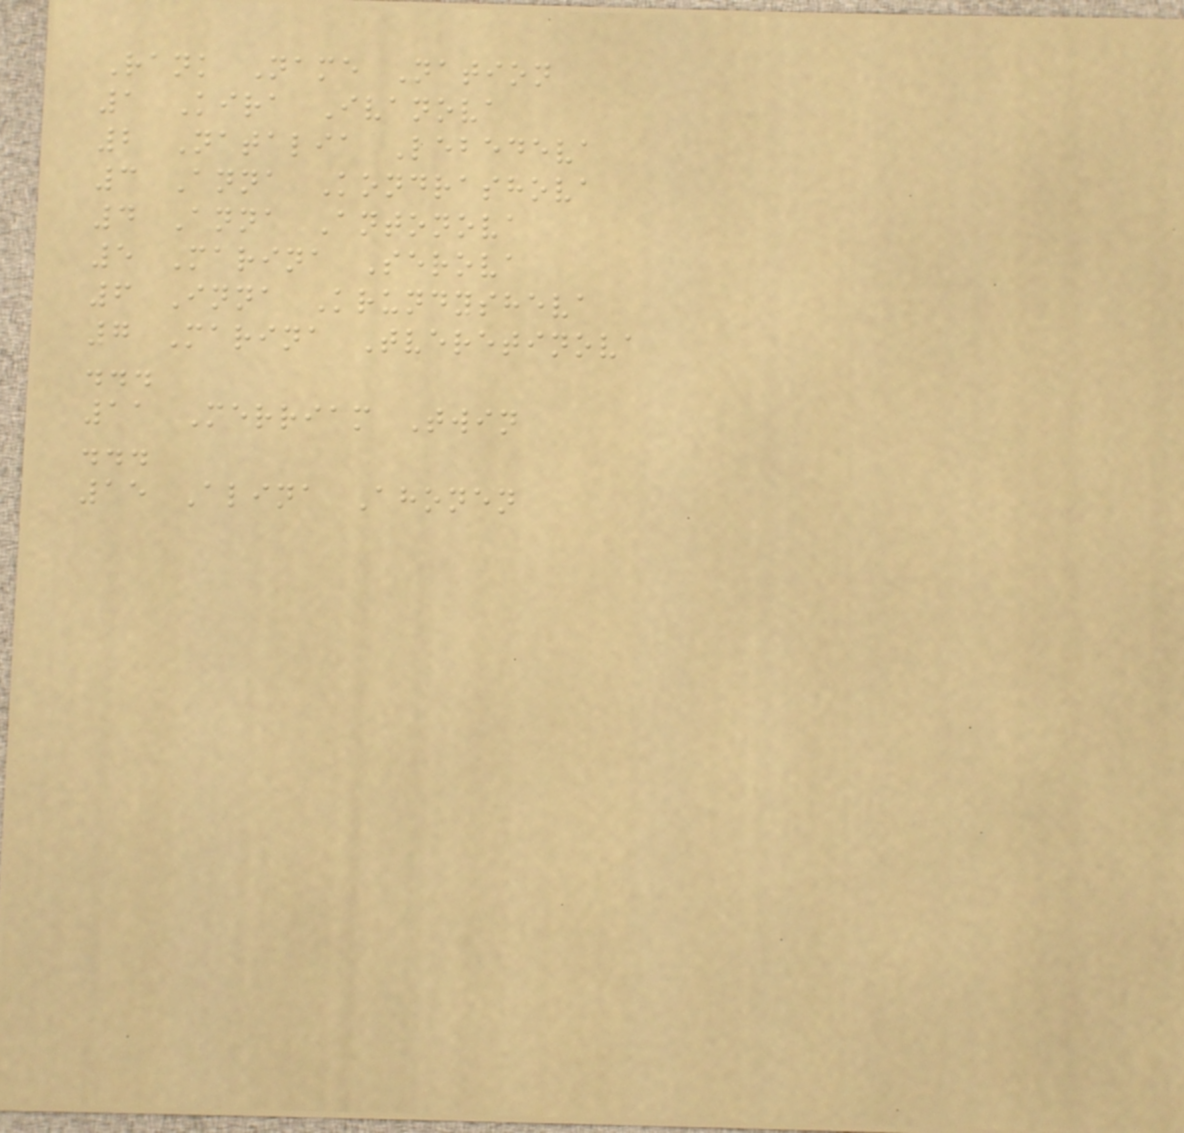Rank Name Nation
1 Kira Ivanova
2 Natalia Lebedeva
3 Anna Kondrashova
4 Anna Antonova
5 Marina Serova
6 Inna Krundysheva
7 Marina Tveretinova
...
11 Merriam Twin
...
15 Alina Ahonen
